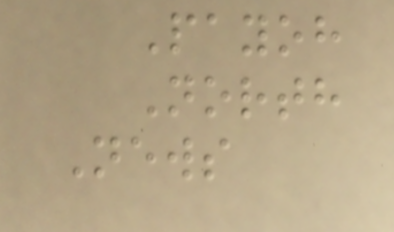Payoh
North
News
